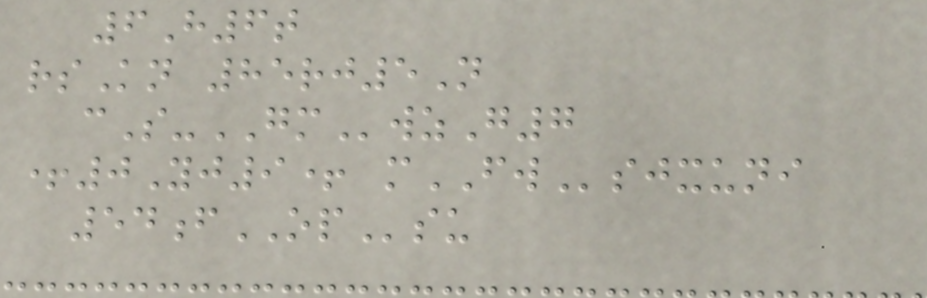6H6t
rsKn 85rj5N
cS-GMwzG7
+0Yj9+ mFWsjxuni
54fOPsu
